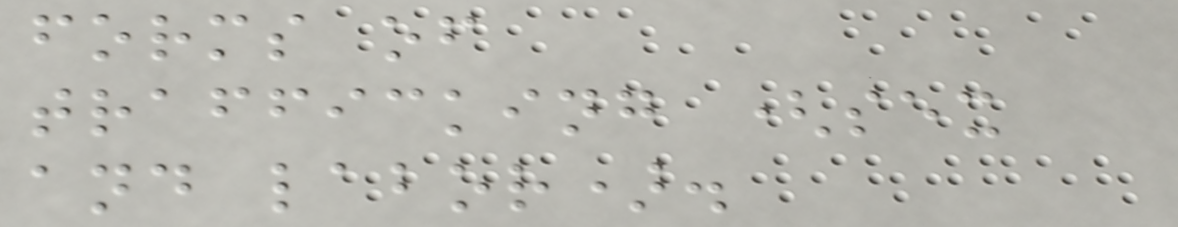forms of
trafficking (sex
and labor).
